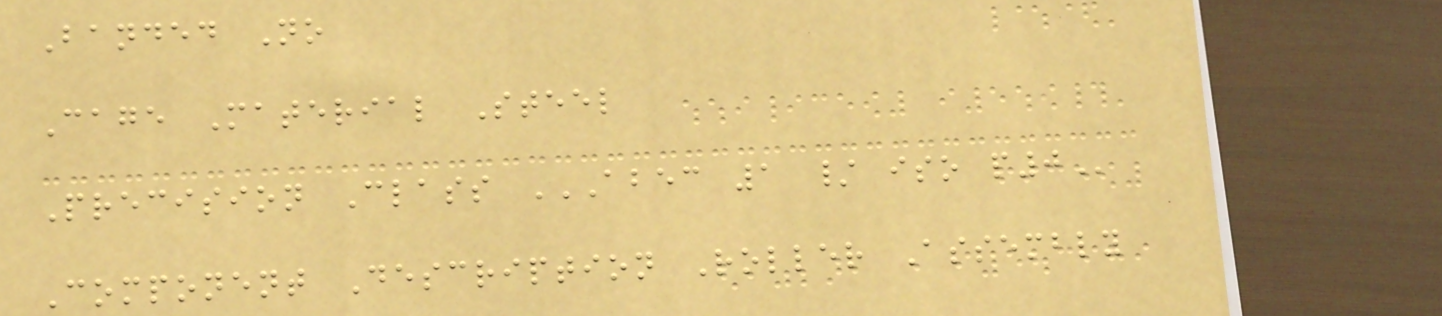Banded No
Cage Material Steel
Precision Class ABEC 1 / ISO P0
Component Description Roller Assembly
